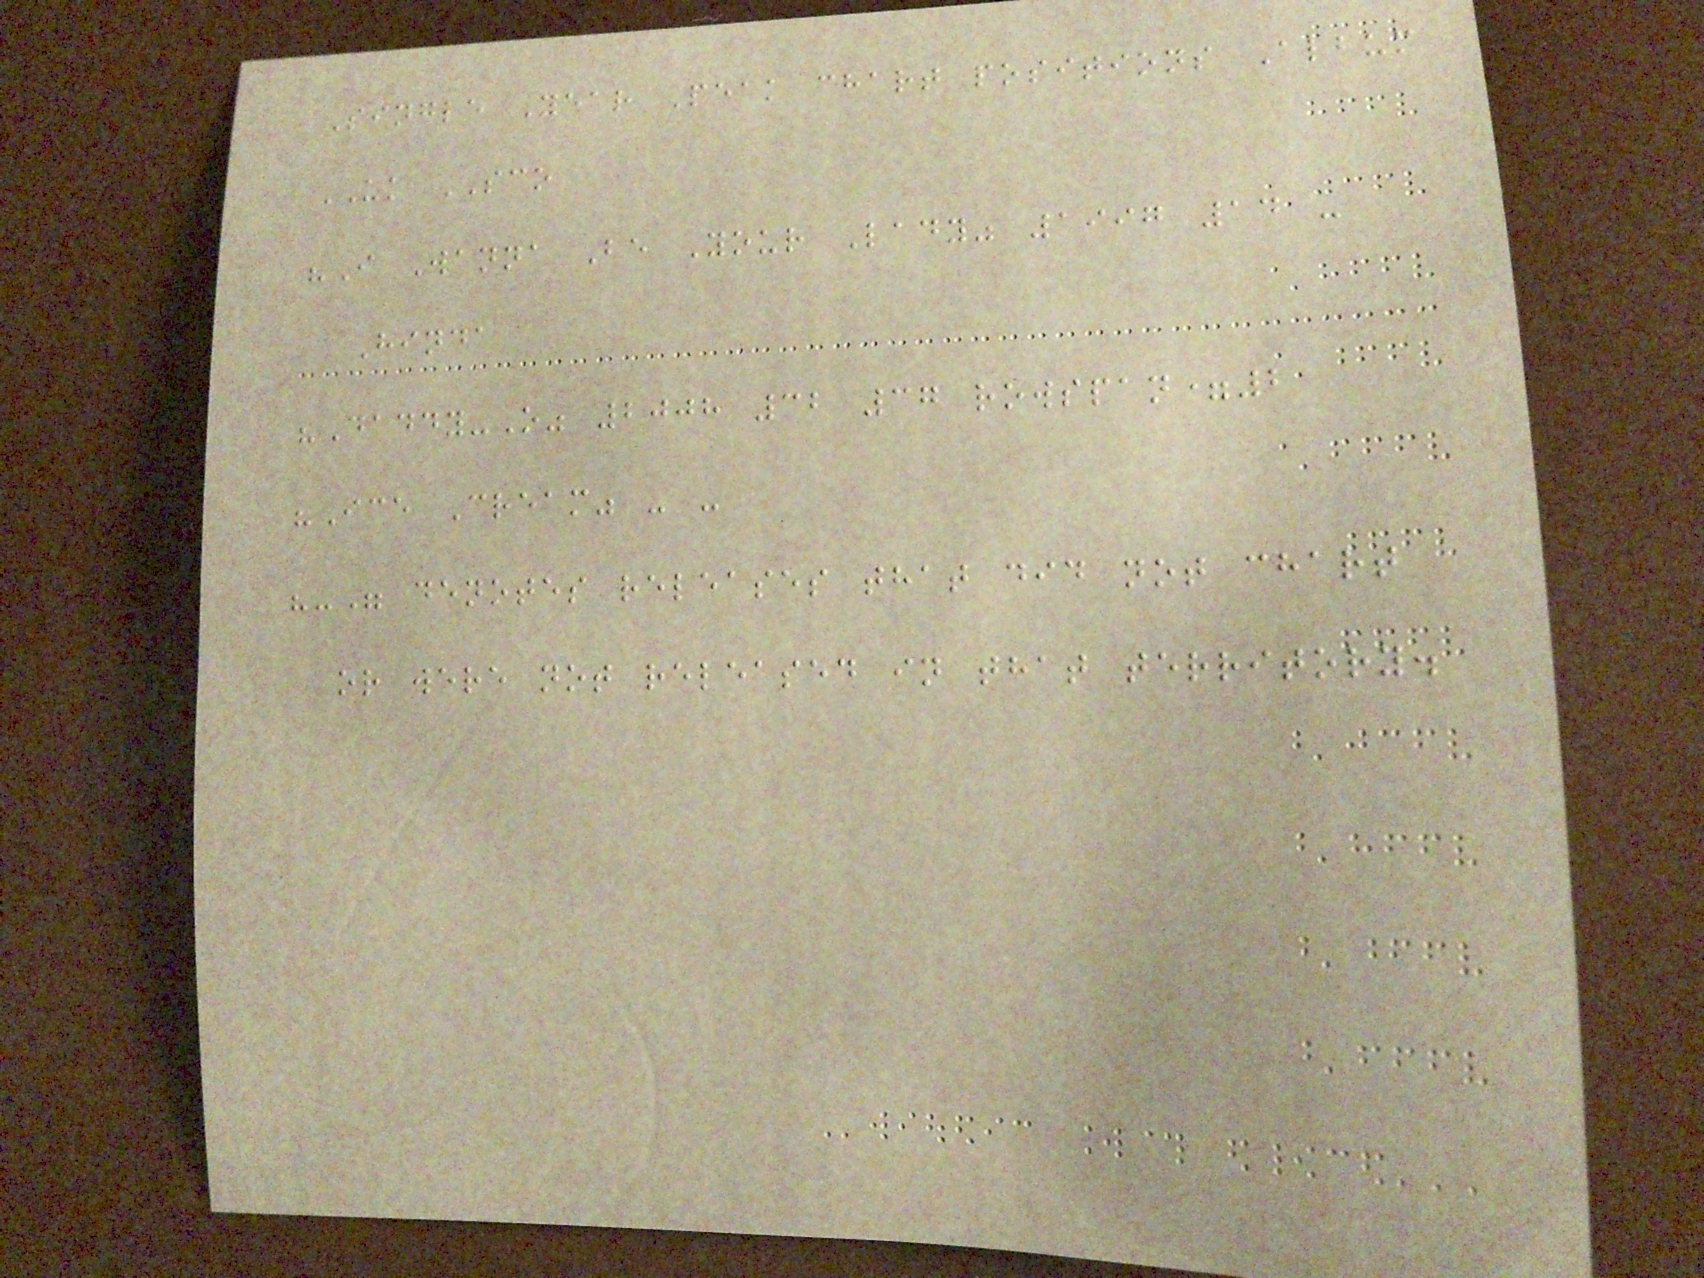Single Year Peak chart positions Album
UK SCO
"I Wanna Be Your Lady" 1997 14 -
Hinda
"Daddy-O" 2008 32 37 rowspan=2
"Ice Cream" - -
"-" denotes releases that did not chart
or were not released in that territory.
